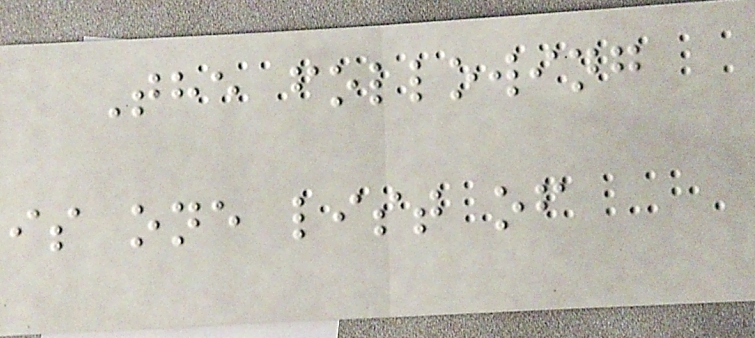The following
is one list of
